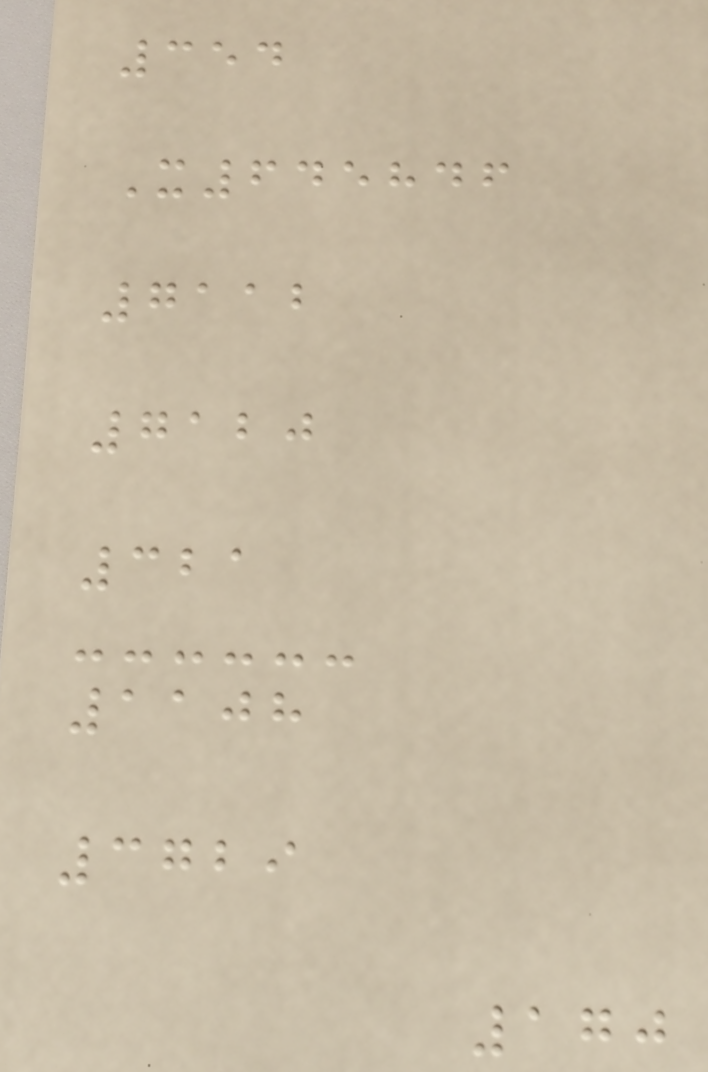354
X645846
7112
7120
321
1108
3729
170
